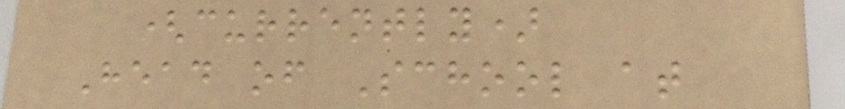(currently)
Head of School at
